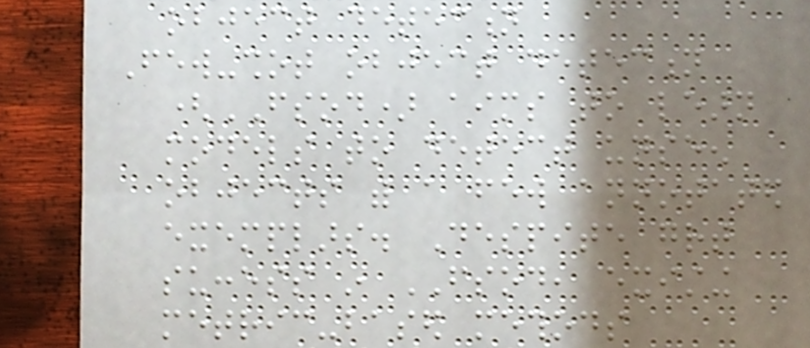object detection
Few-shot object detection
(FSOD) aims to learn
models to detect unseen
objects with a few annotated
exemplars. Despite great
success in FSOD, existing
metric-based methods
